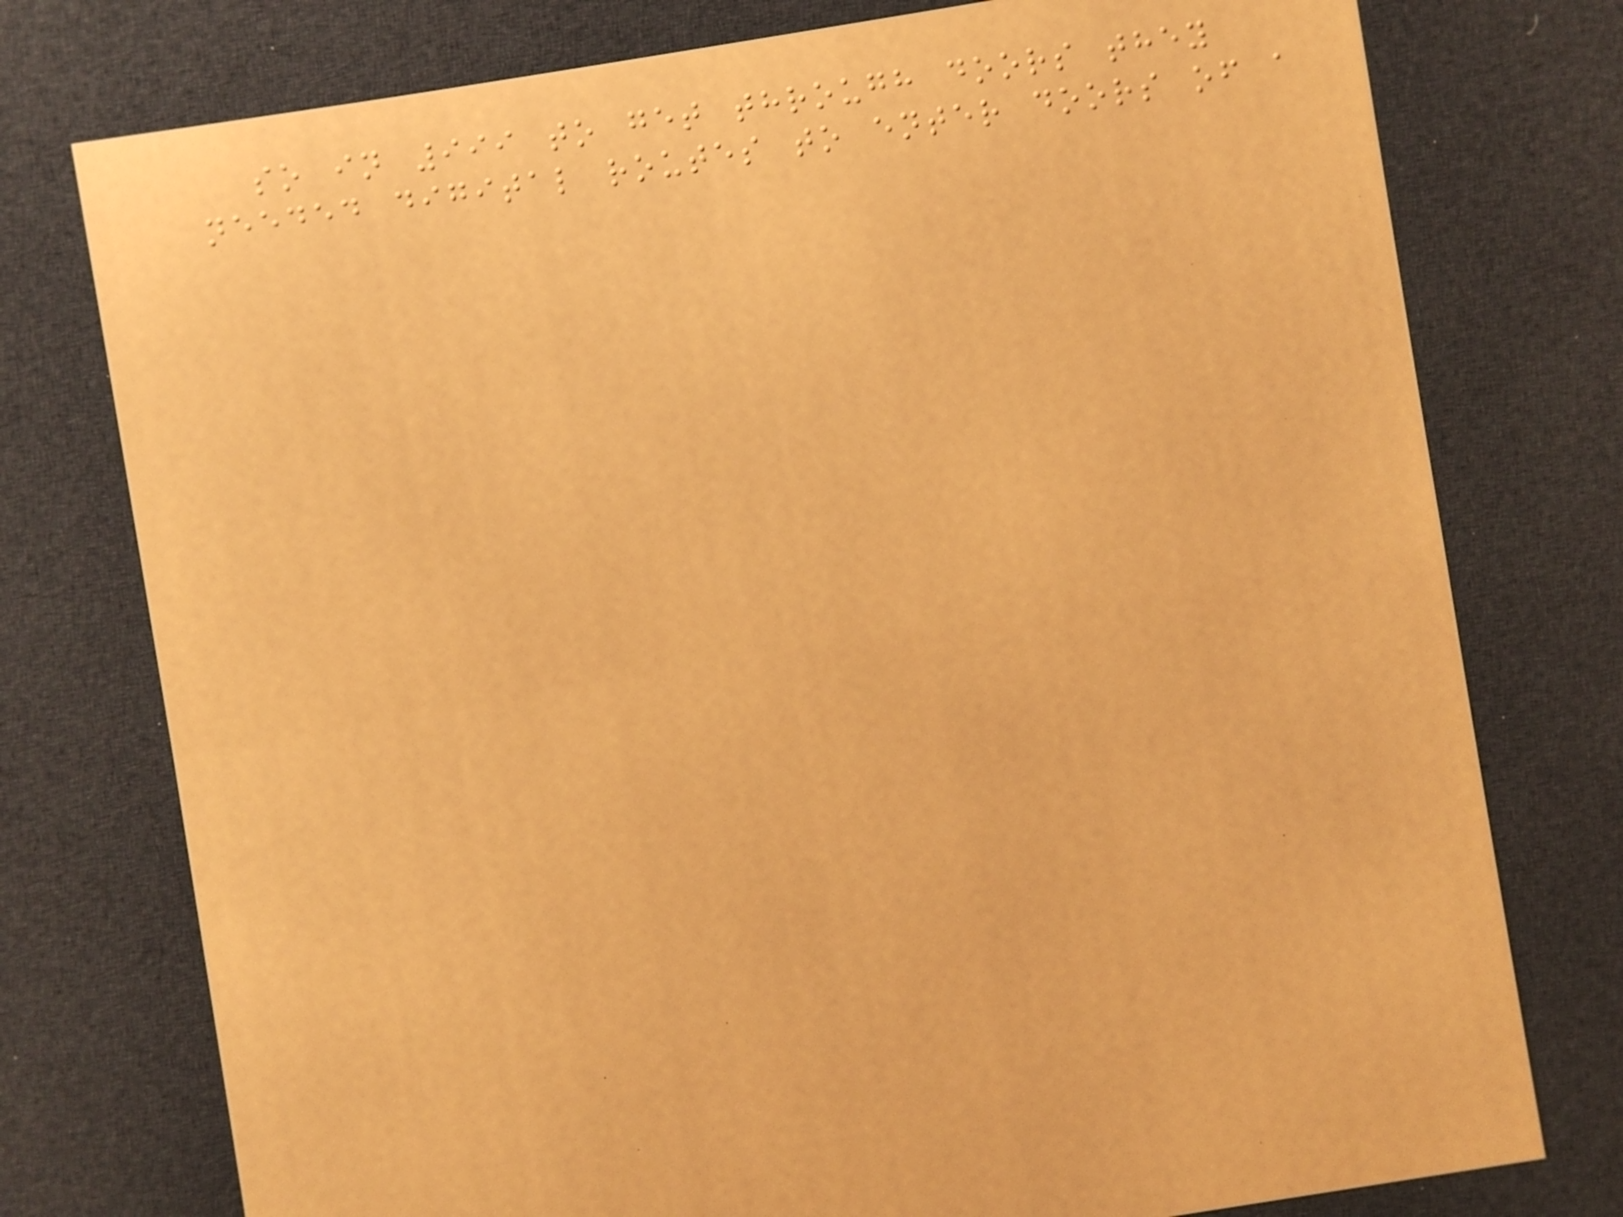so in 999 to get through doors they
needed digital routes to enter doors of a
